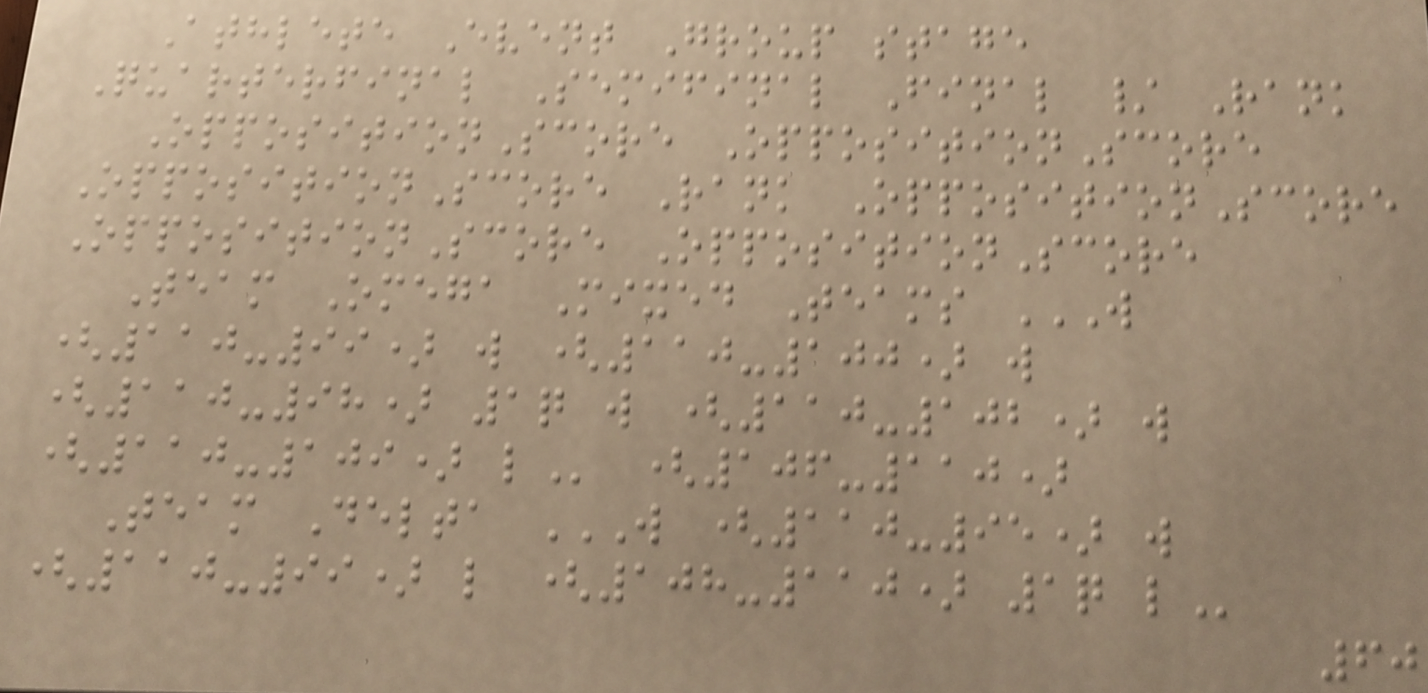Athlete Event Group stage
Quarterfinal Semifinal Final / Rank
OppositionScore OppositionScore
OppositionScore Rank OppositionScore
OppositionScore OppositionScore
Team Omega Mixed Teams W
(110-99) W (110-100) W
(110-98) 1Q W (110-102) W
(110-109) L (106-110)
Team Delta W (110-95) W
(110-99) L (108-110) 1Q L
60
